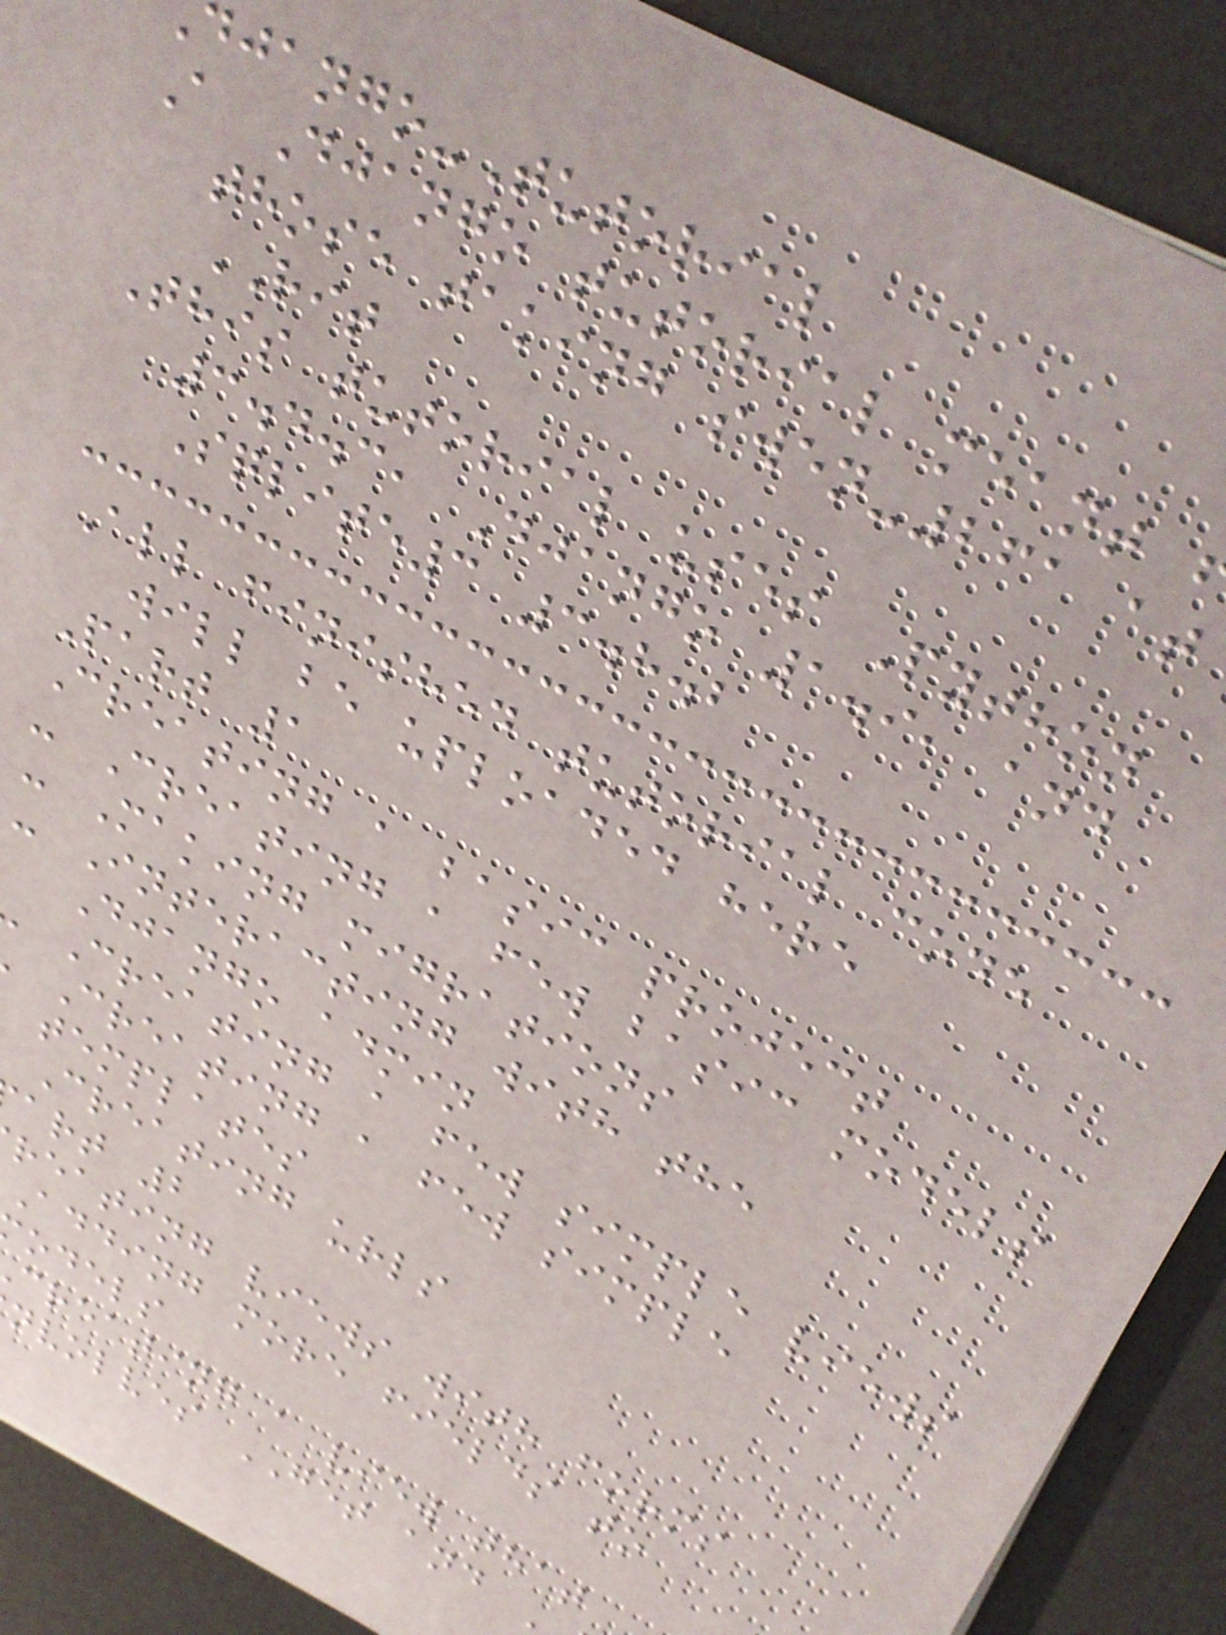jango-Tutorial
A Django tutorial meant
those taking swen-261 at
RIT
This tutorial uses Python
3.4.3, Django 1.9, and
Sqlite3 3.8.2
All finished tutorial code
will be uploaded here
Part 1
Creating a basic project
- Creating a few basic models
- Making migrations
- Interacting with the
Django admin
Creating a few simple views
Creating a few simple
templates
Creating urls
art 2
reating views with forms
Adding more fields to
odels
creating a view that
nvolves GET and
